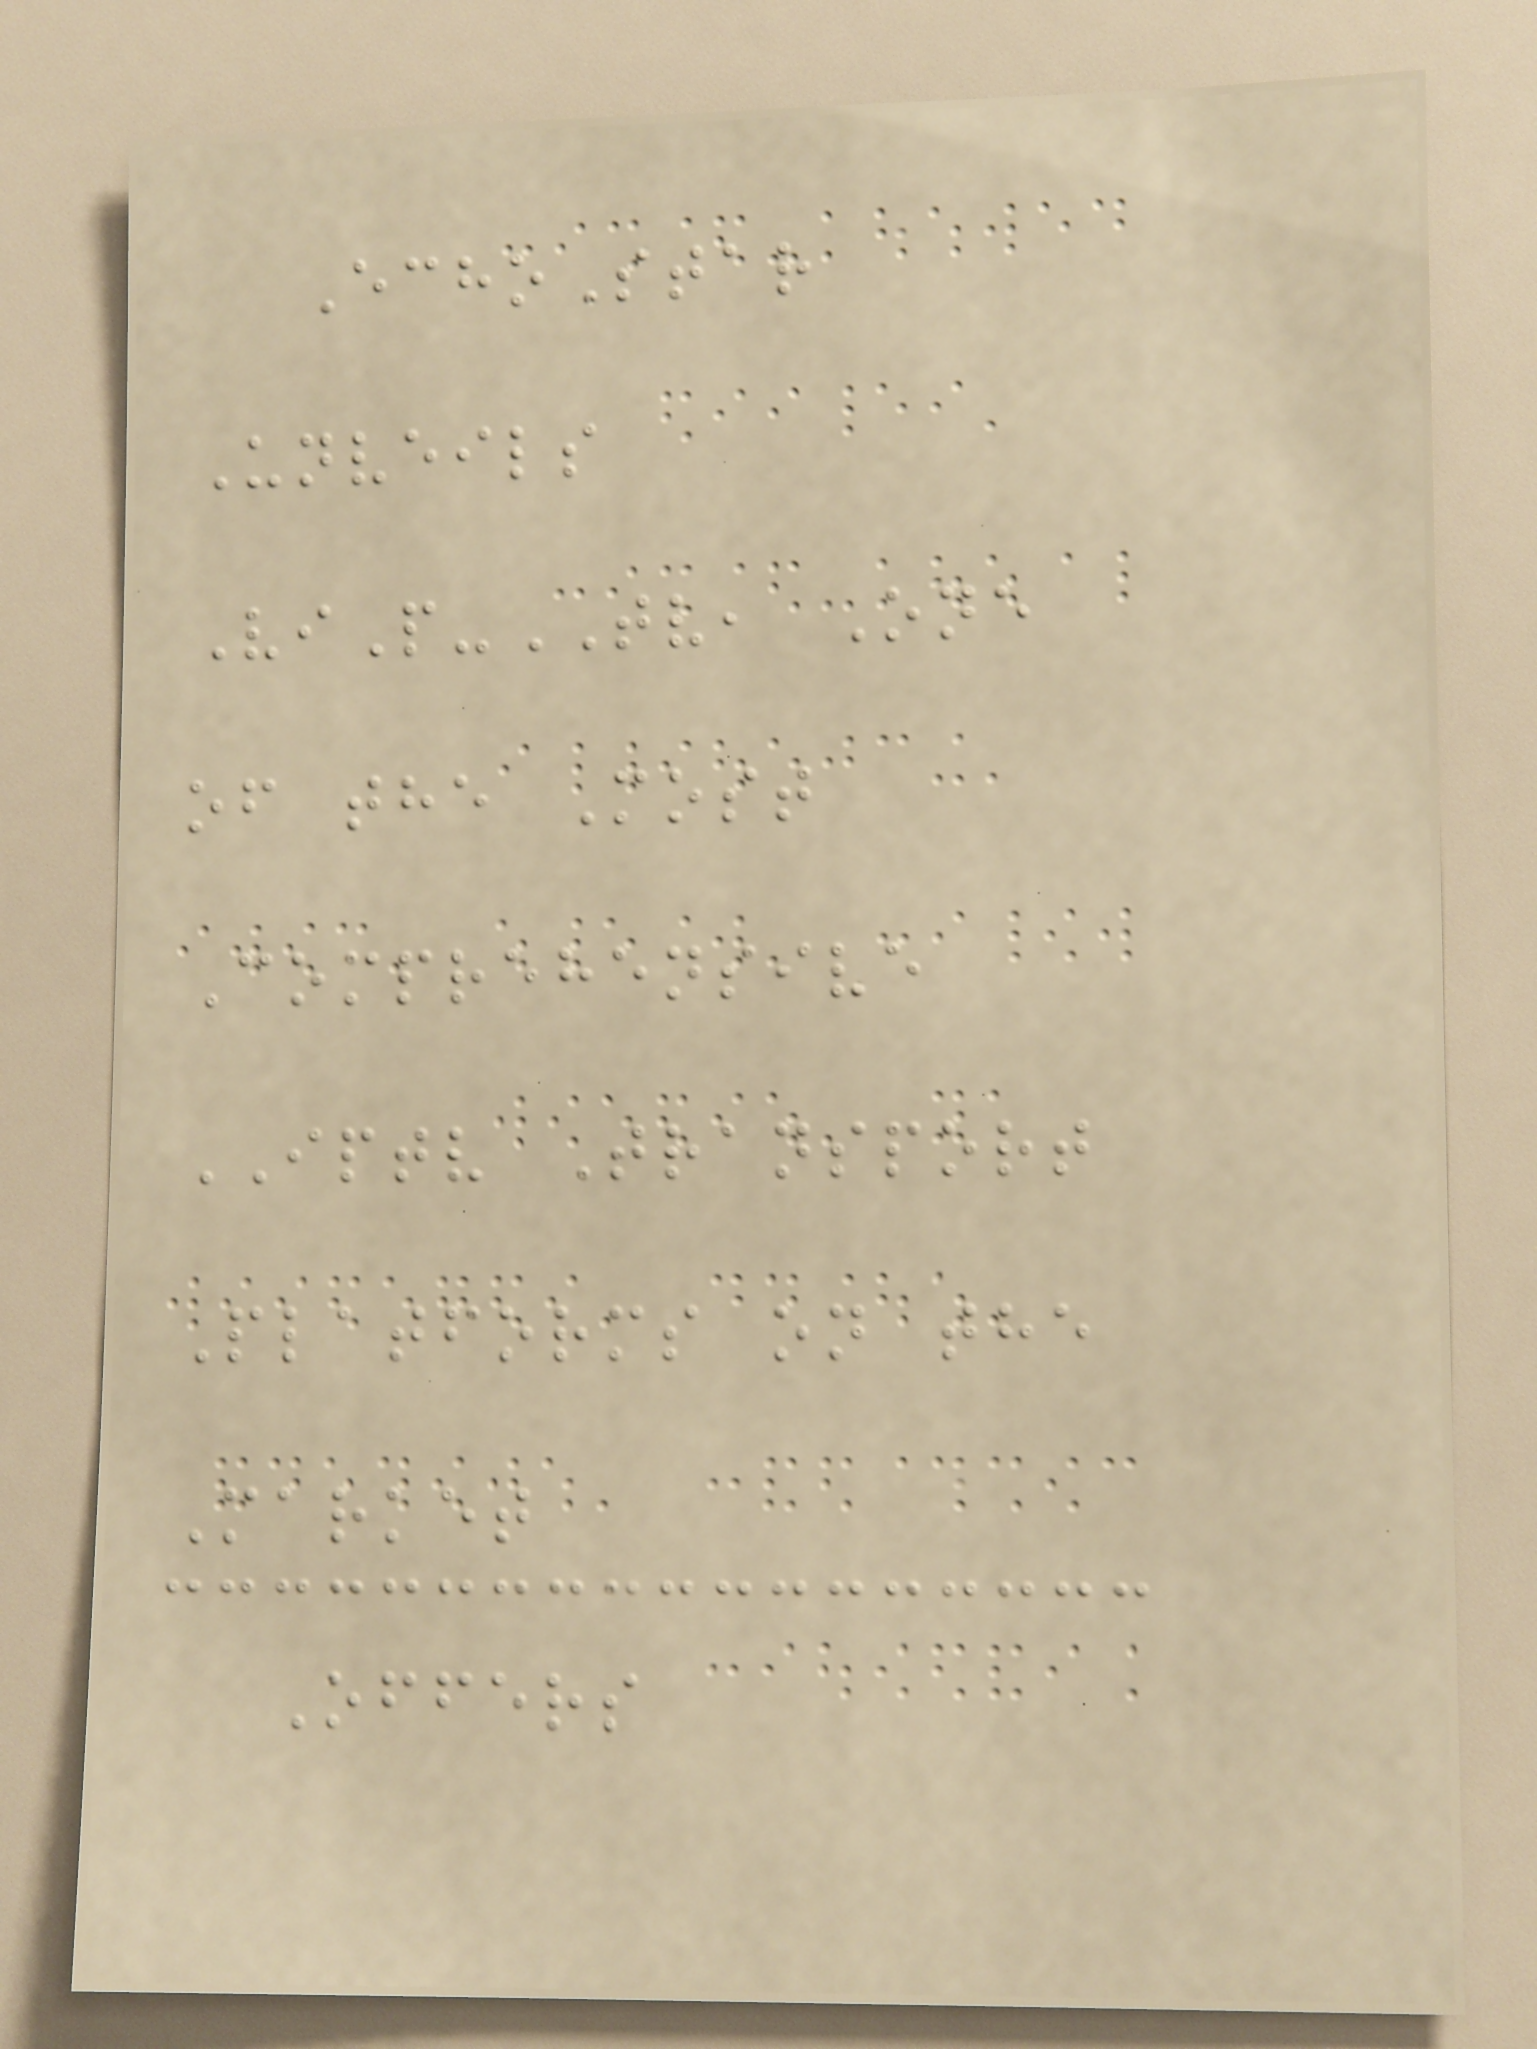EchoStar
Unveils
ViP-TV, One
of the Most
Comprehensive
IPTV Transport
Platforms on the
Market
Offers
